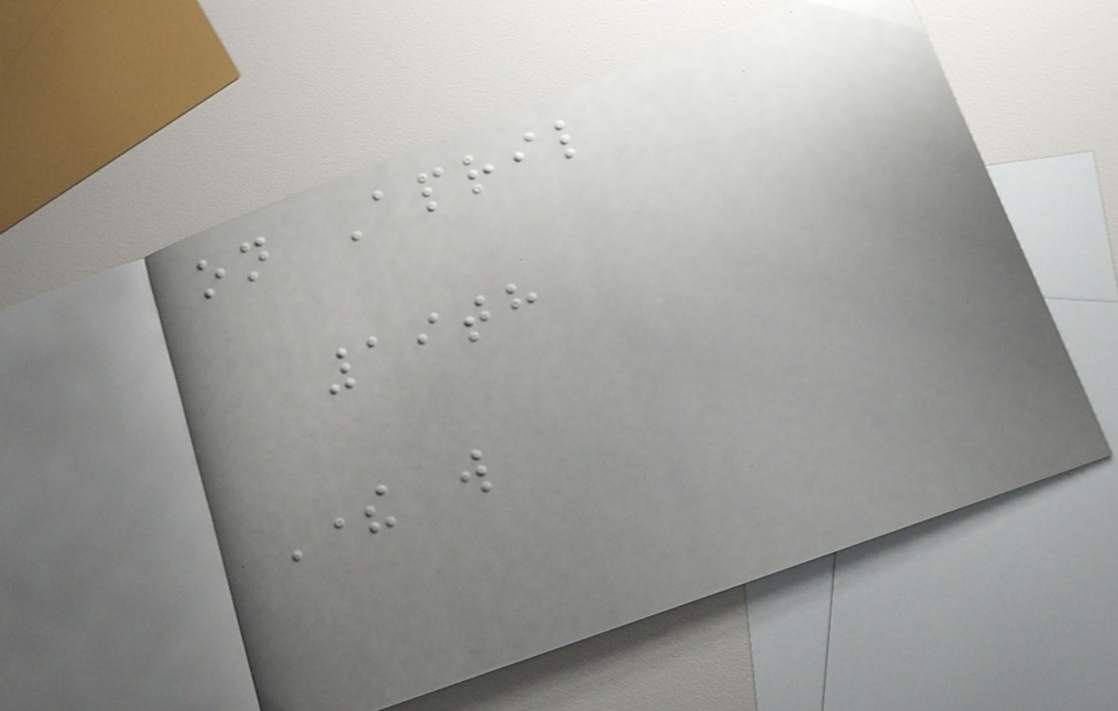on April
19th
There will
